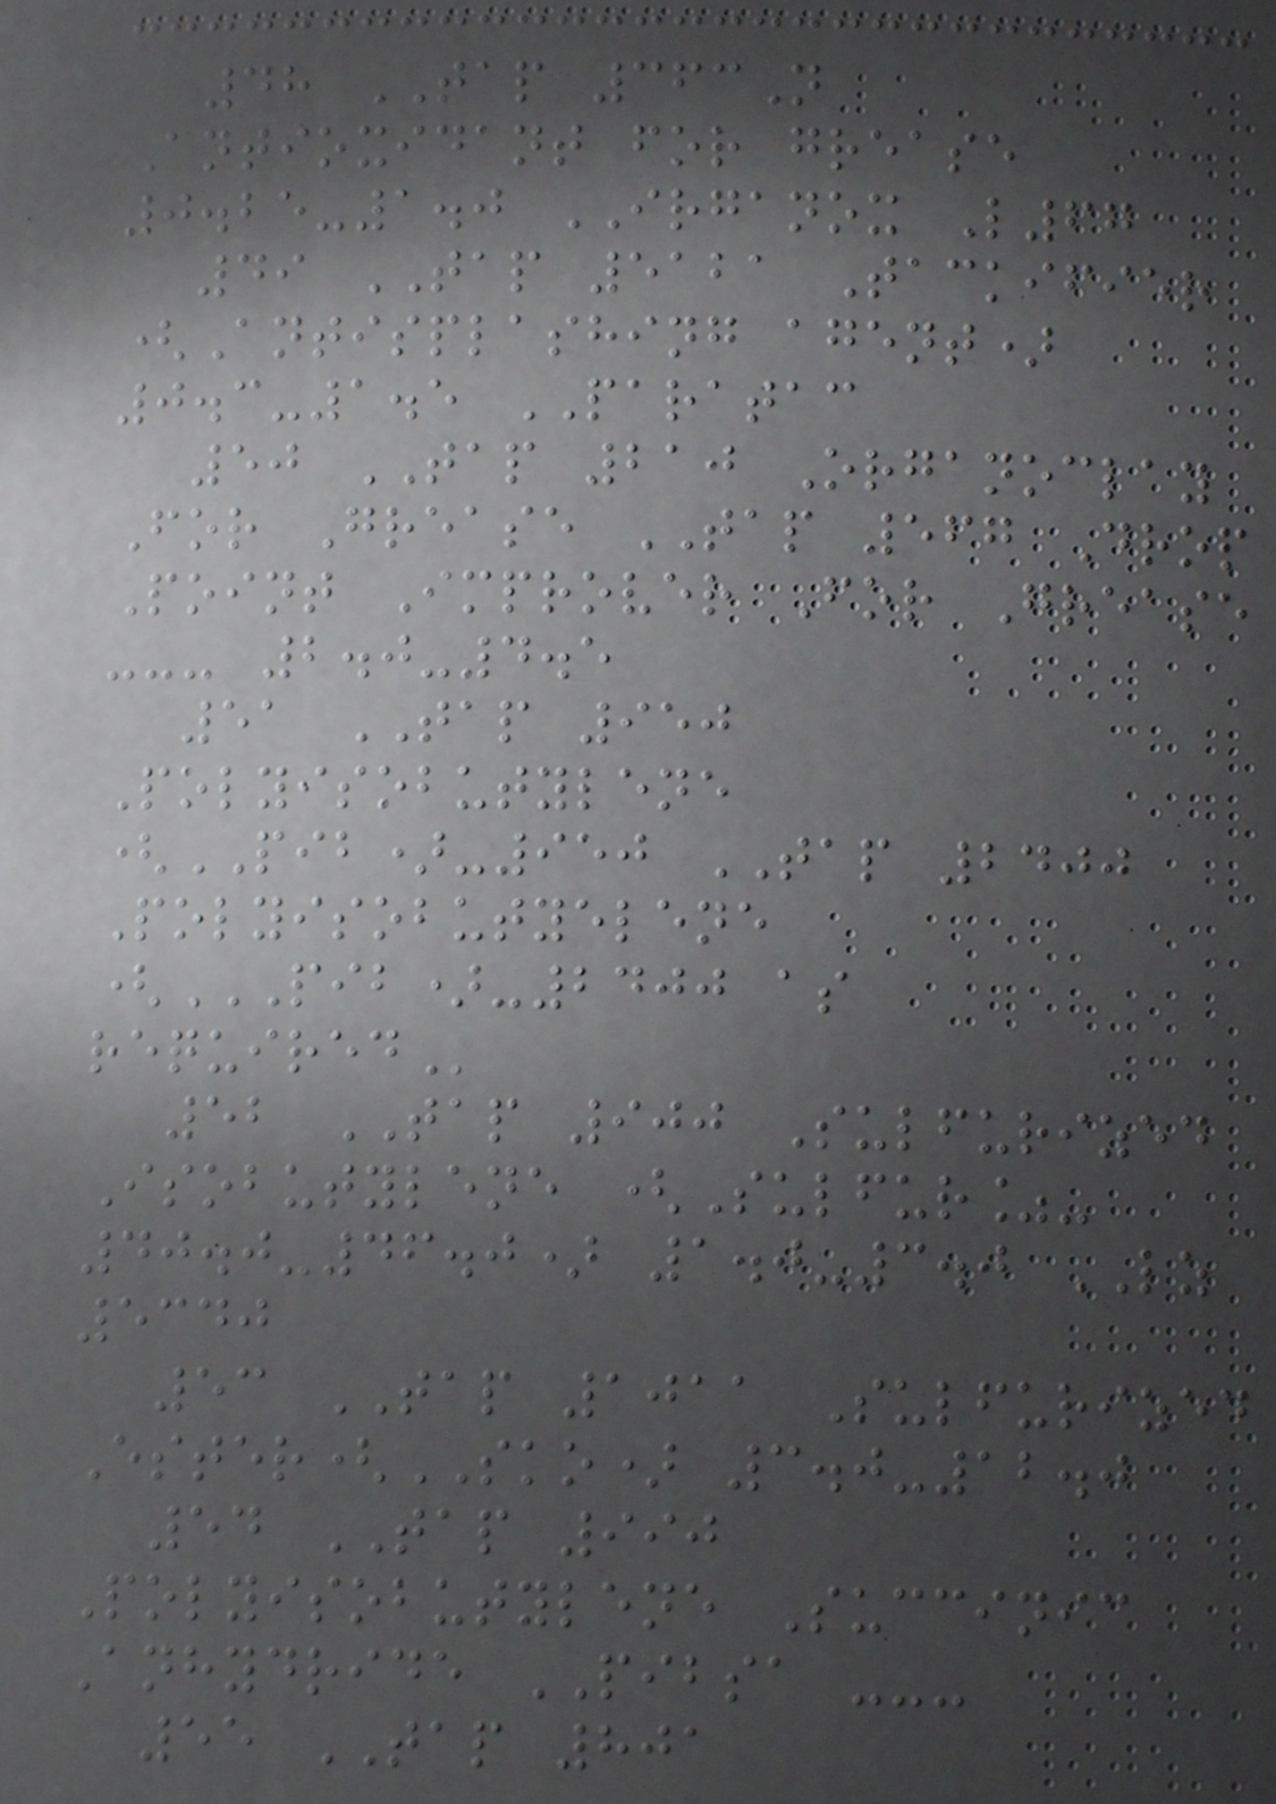48 TAP 363N
Antioxidant for grease
0.25-1.0 IRGANOX L67
49 TAP 5121 Tackifier
(Antisplashing agent)
0.3-1.5 PARATAC
50 TAP 210 Organoclay
For Grease TAP 567 Drop
Point Improver For Grease
--- 2.0-4.5
51 TAP 950
Polyisobutylene
(PIB)-950 TAP 2400
Polyisobutyelene
(PIB)-2400 AS
REQUIRED
52 TAP 900 Sulfurized
Isobutylene (Sulfur%-
40.0-46.0) 1.0-3.0 LZ
5340
53 TAP 1011 Sulfurized
Ester(SKO) 3.0-12.0
54 TAP 990
Polyisobutylene Succinic
Anhydride PIBSA ---
55 TAP 801
